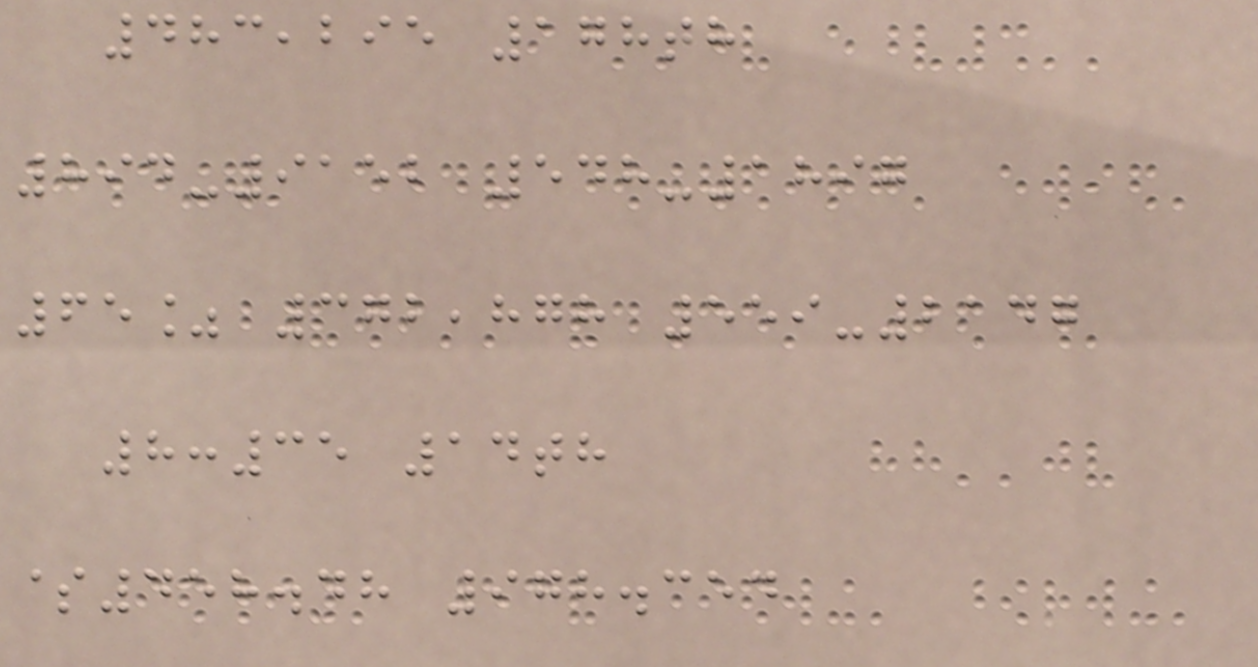483,295 178th
894-9152 548-1897
65% 372,878 559-2147
8:35 14th
$458.48 978.354
